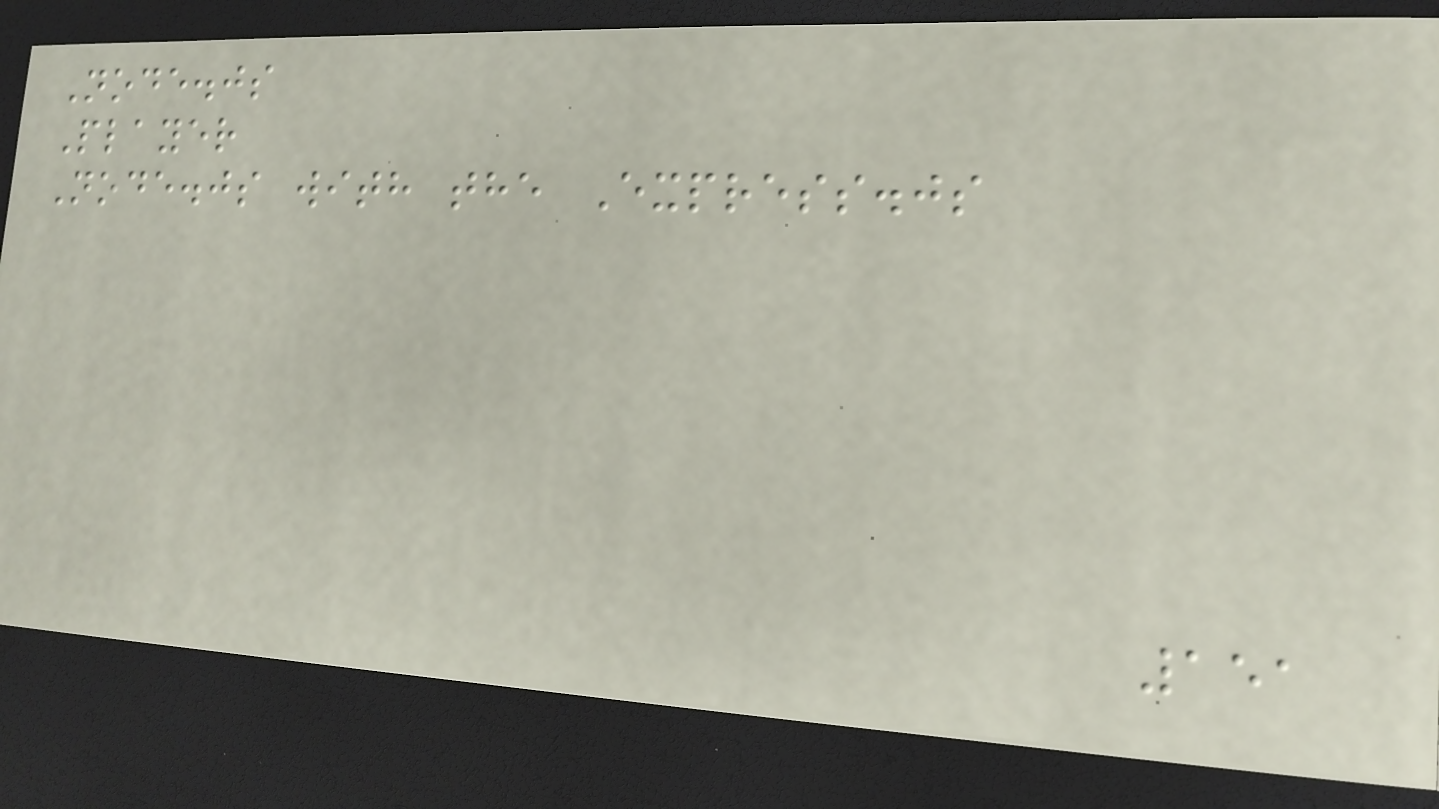Node.js
Player
Node.js with the Express.js
151
